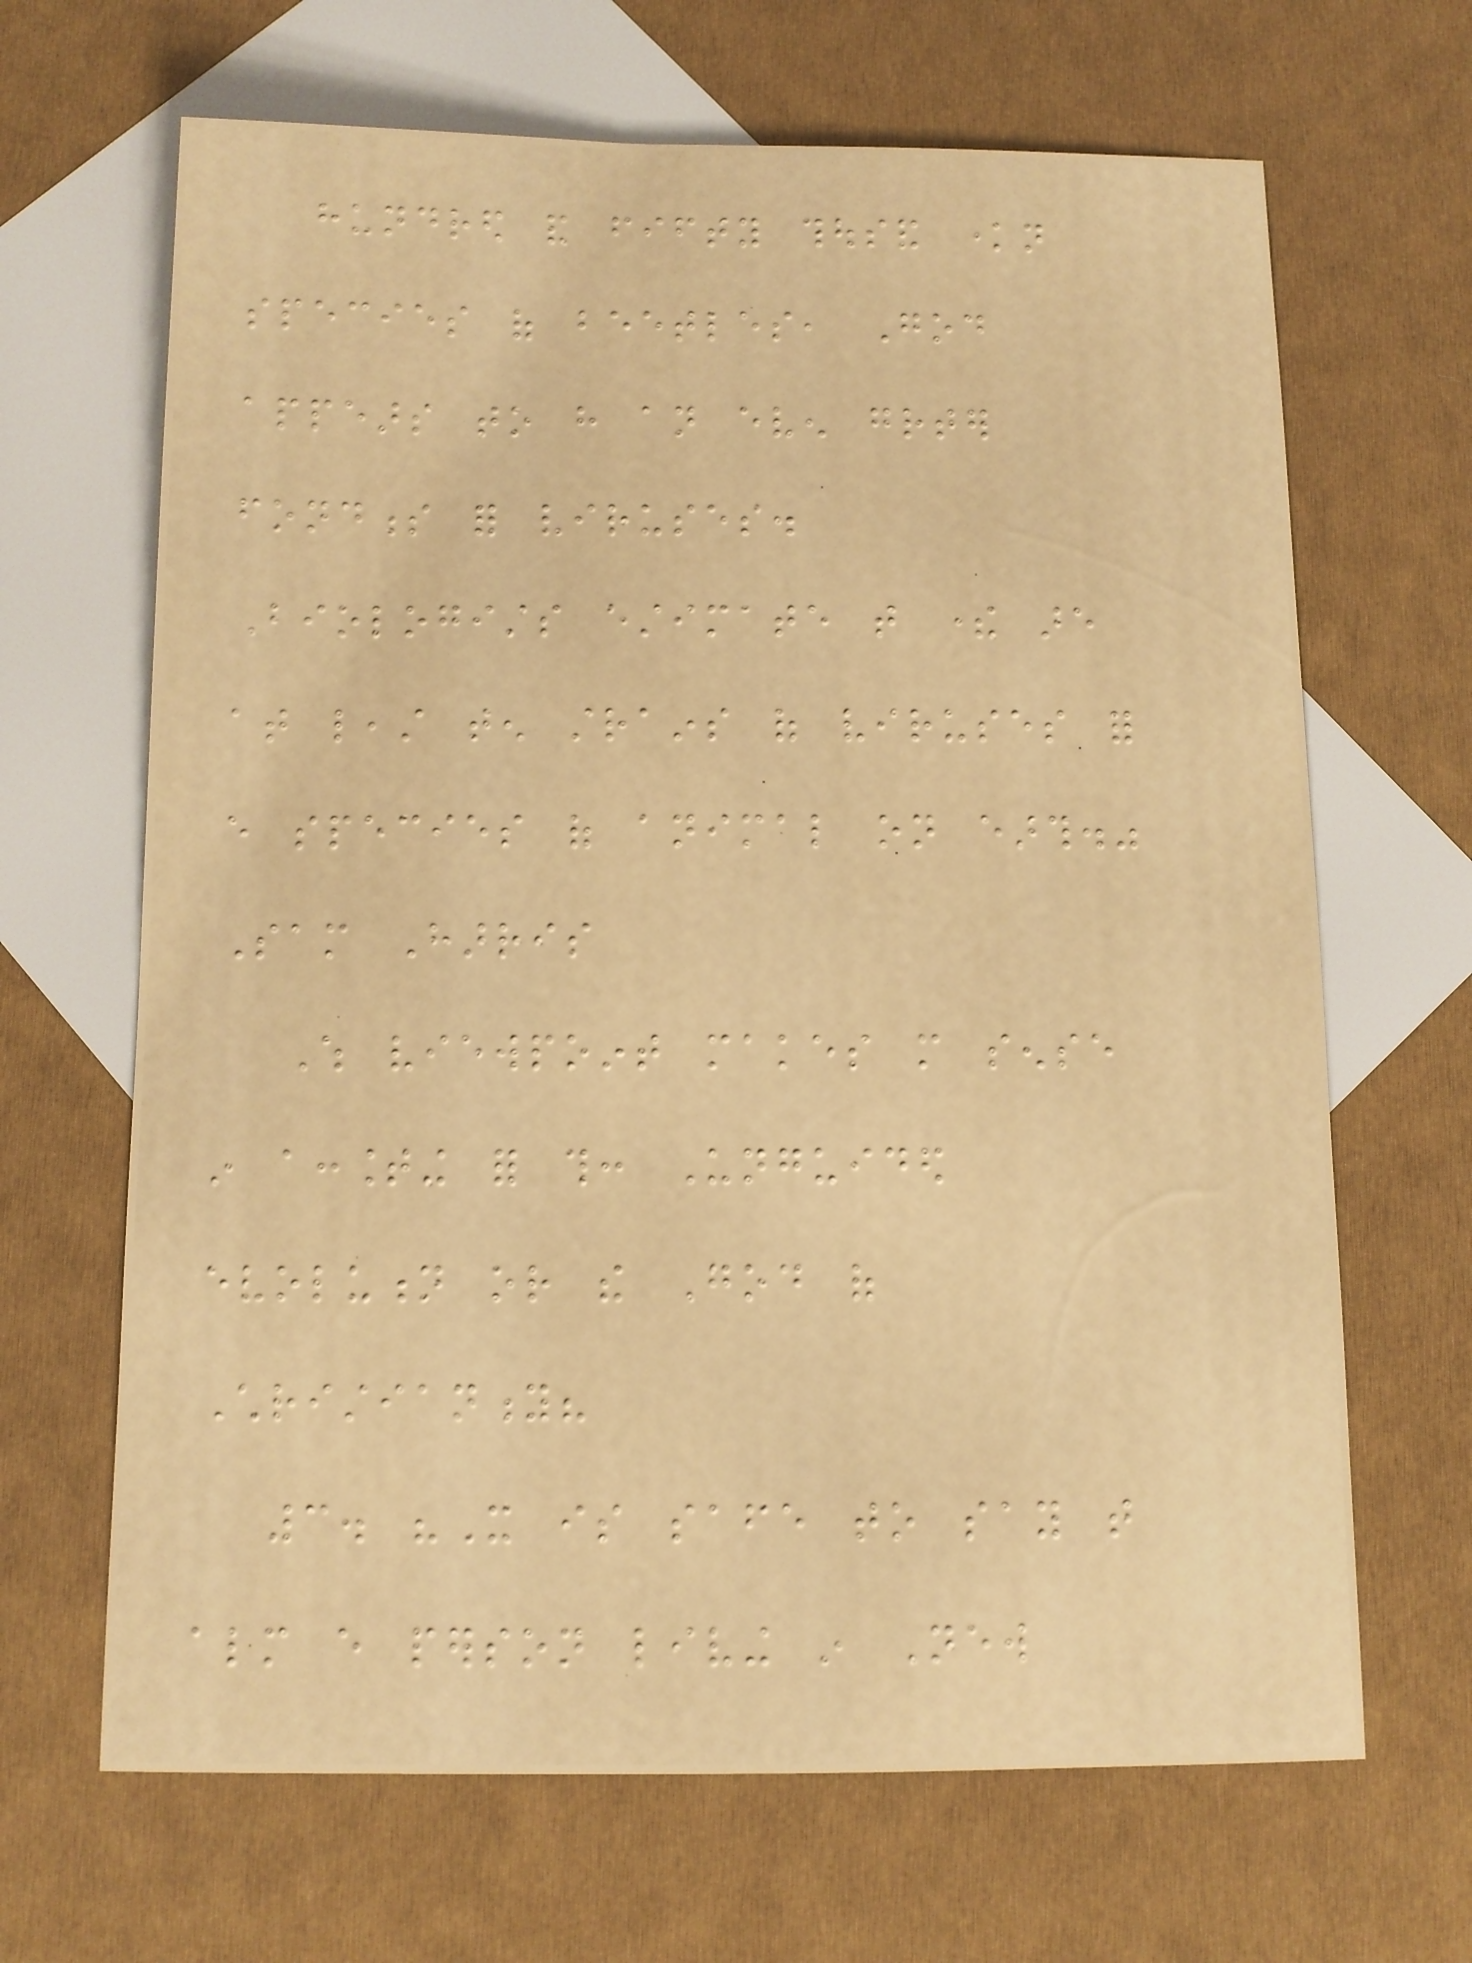hundred and fifty thousand known
species of beetles, God
appears to have an even greater
fondness for viruses.
Biologists estimate that there are
at least ten strains of viruses for
every species of animal on earth."
Sam Harris
Which viewpoint makes more sense
in accounting for this: Unguided
evolution or the God of
Christianity?
3. "It is safe to say that
almost every person living in New
